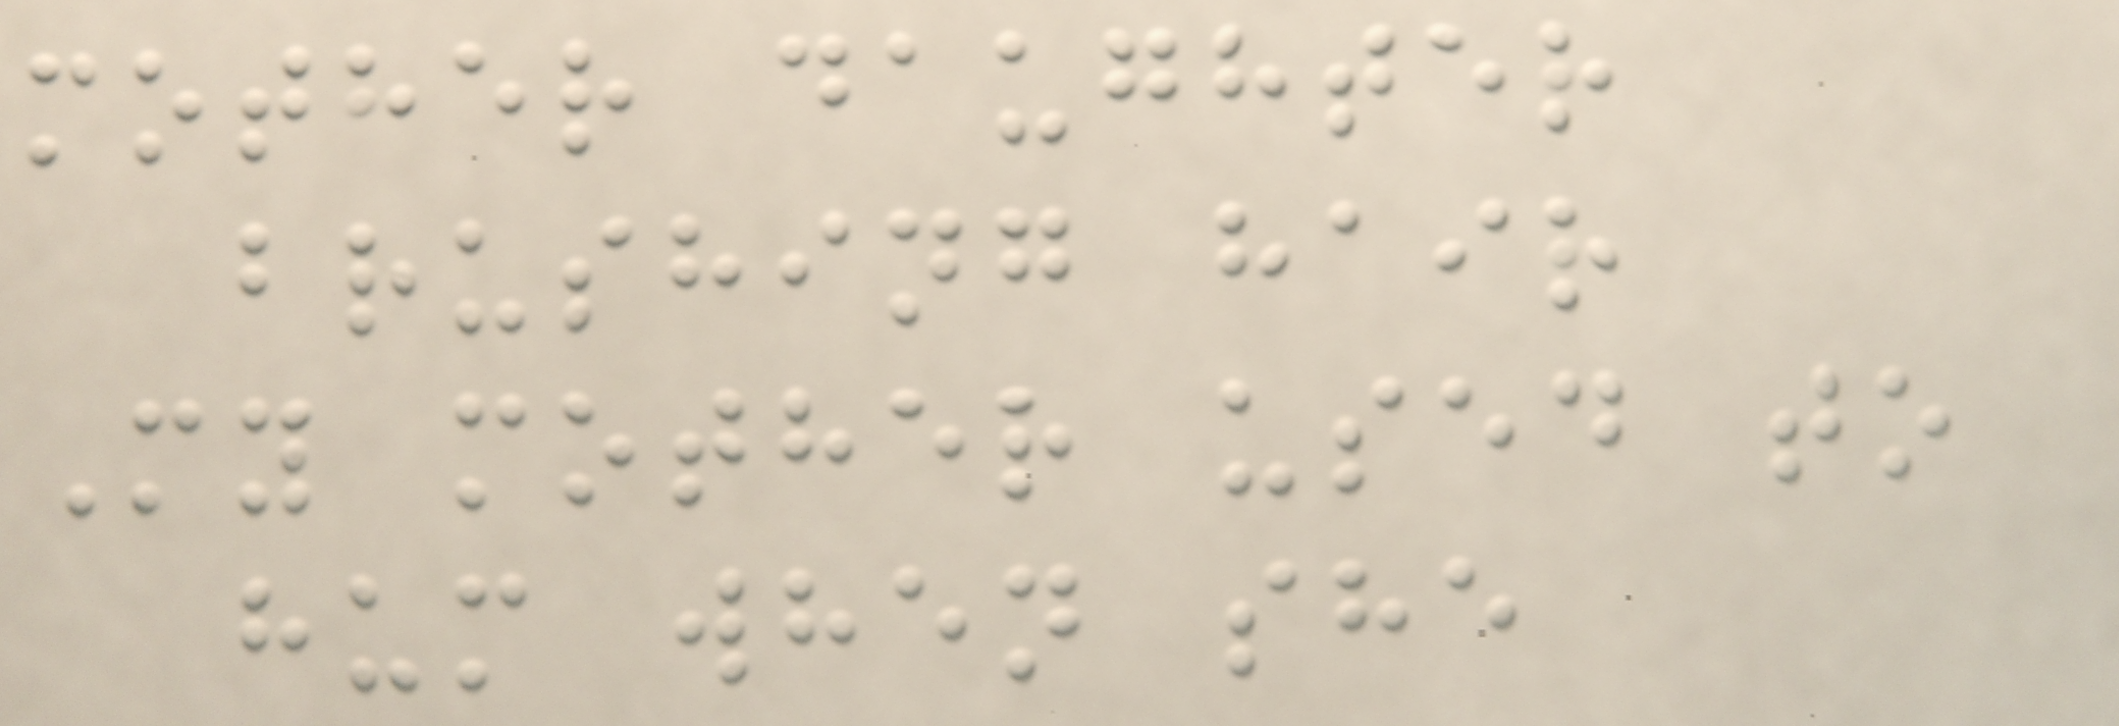mother daughter
brushing hair
My mother used to
hum when she
